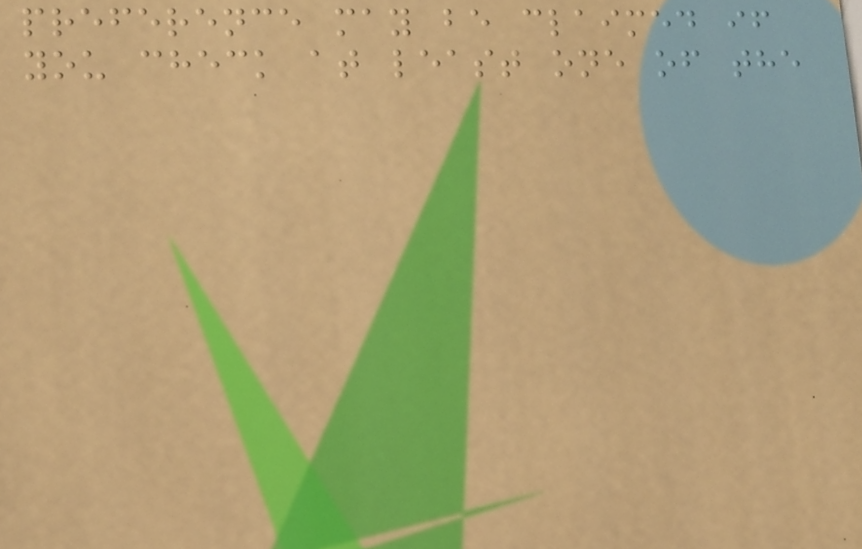preference may be claimed if
you check at least one of the
